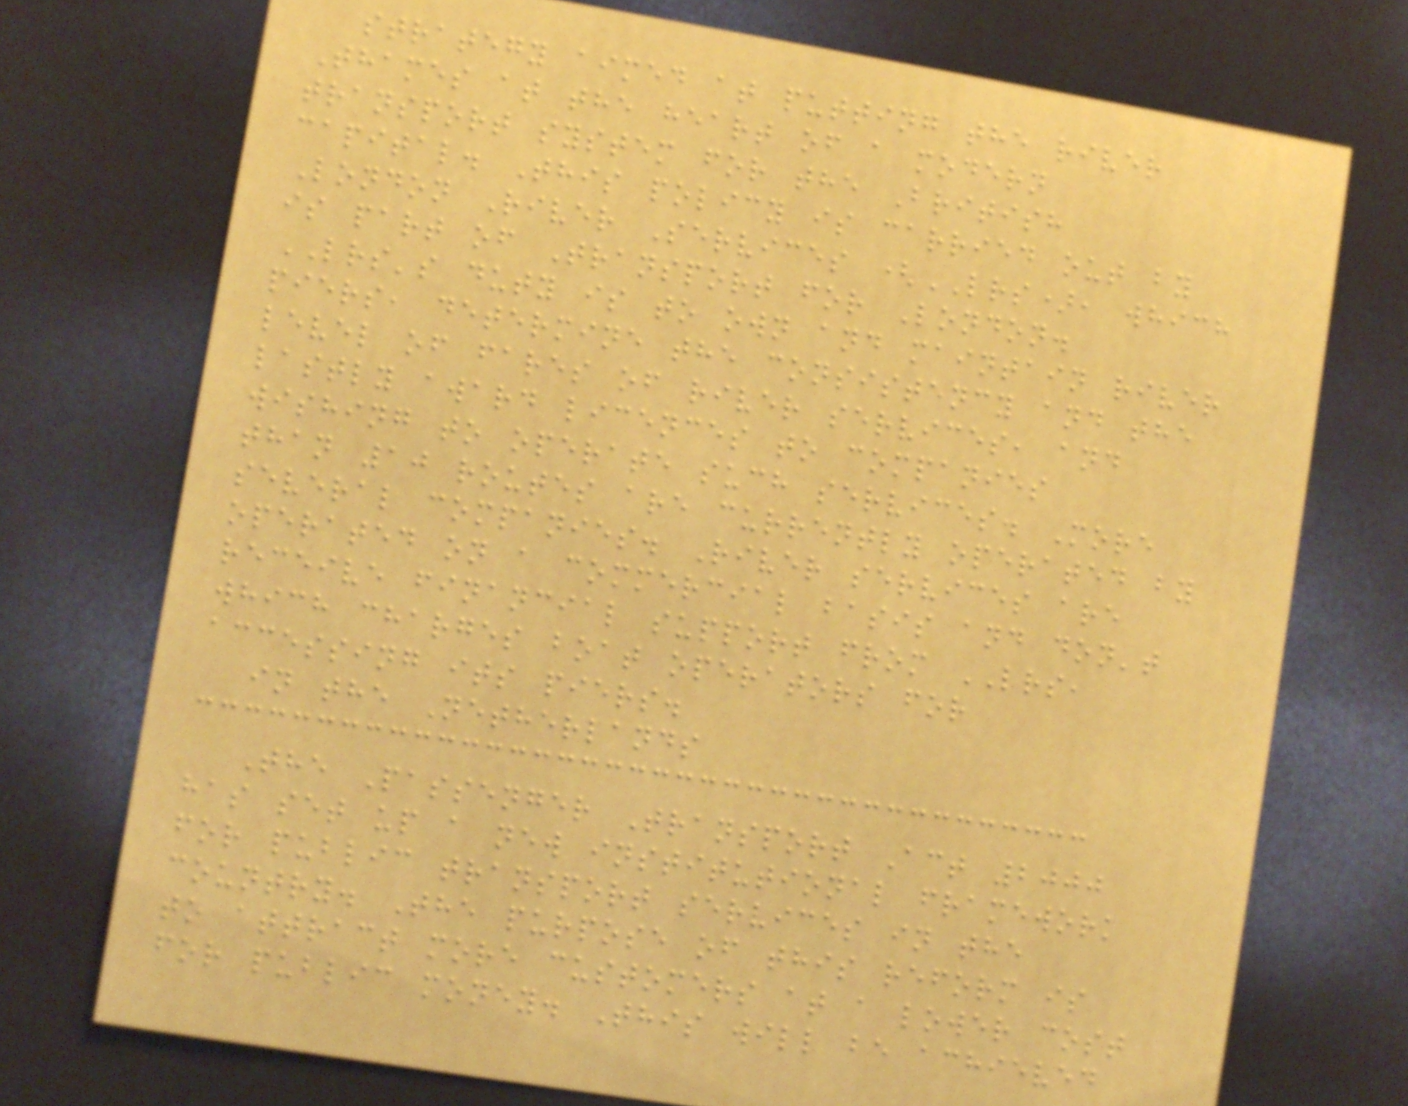strategy aimed at putting the river
Thames at the heart of a modern
transport system for the British
capital. This policy is carried out by
London River Services (LRS), which
is part of Transport for London.
LRS's duty is to own and maintain river
piers, determine the consistency and the
level of fares of river services, and
lastly award licences to companies
wishing to operate such services. More
than 10 routes are currently operated by
several companies. River services are
operated on a commercial basis and don't
receive financial support from LRS,
which charges boat operators for
accessing its piers.
in the Netherlands
The Passenger Transport Act 2000
has set up a new institutional framework
for public transport services in the
country. The purpose of this reform is
to attract more customers at a lower cost
for public money. This will be achieved
